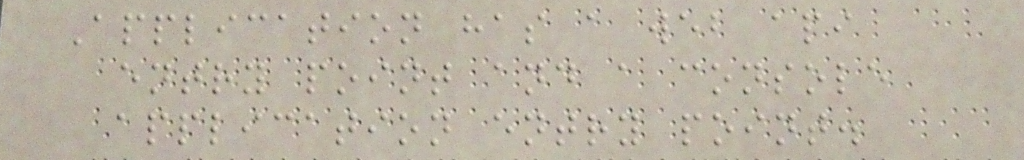Application has a web api
entry point and a console
application entry point.
